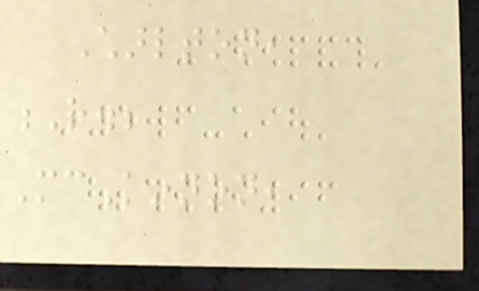Charlton,
R.;
McKinnon,
